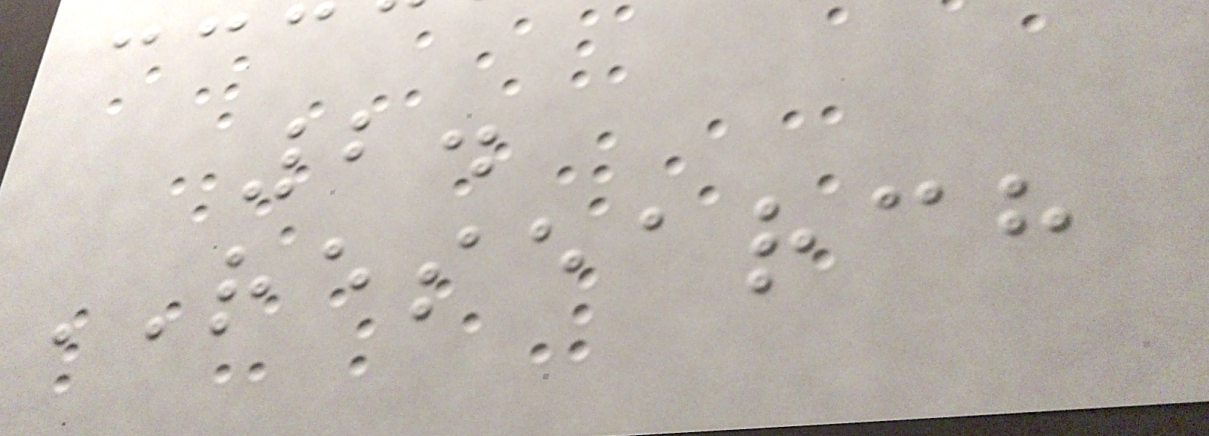2.
RESEARCH
